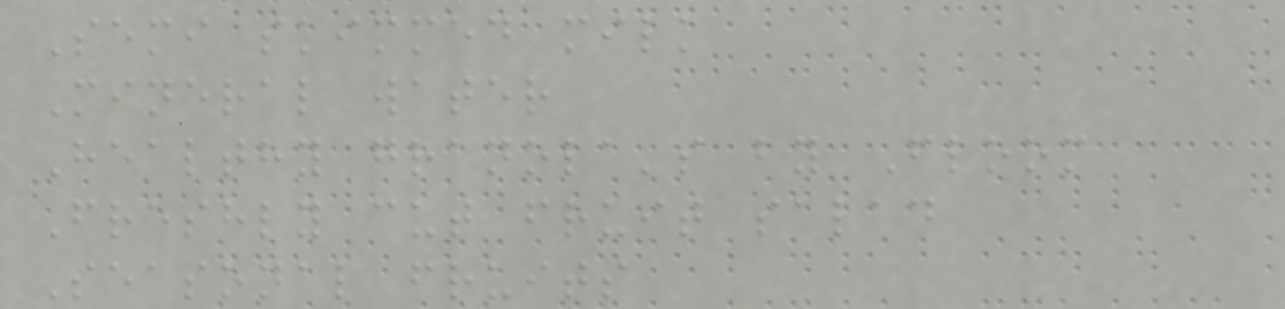Semi skimmed milk
Mineral water
Healthy granola's by Floom
Freshly cut fruit salad
Seasonal fruits
